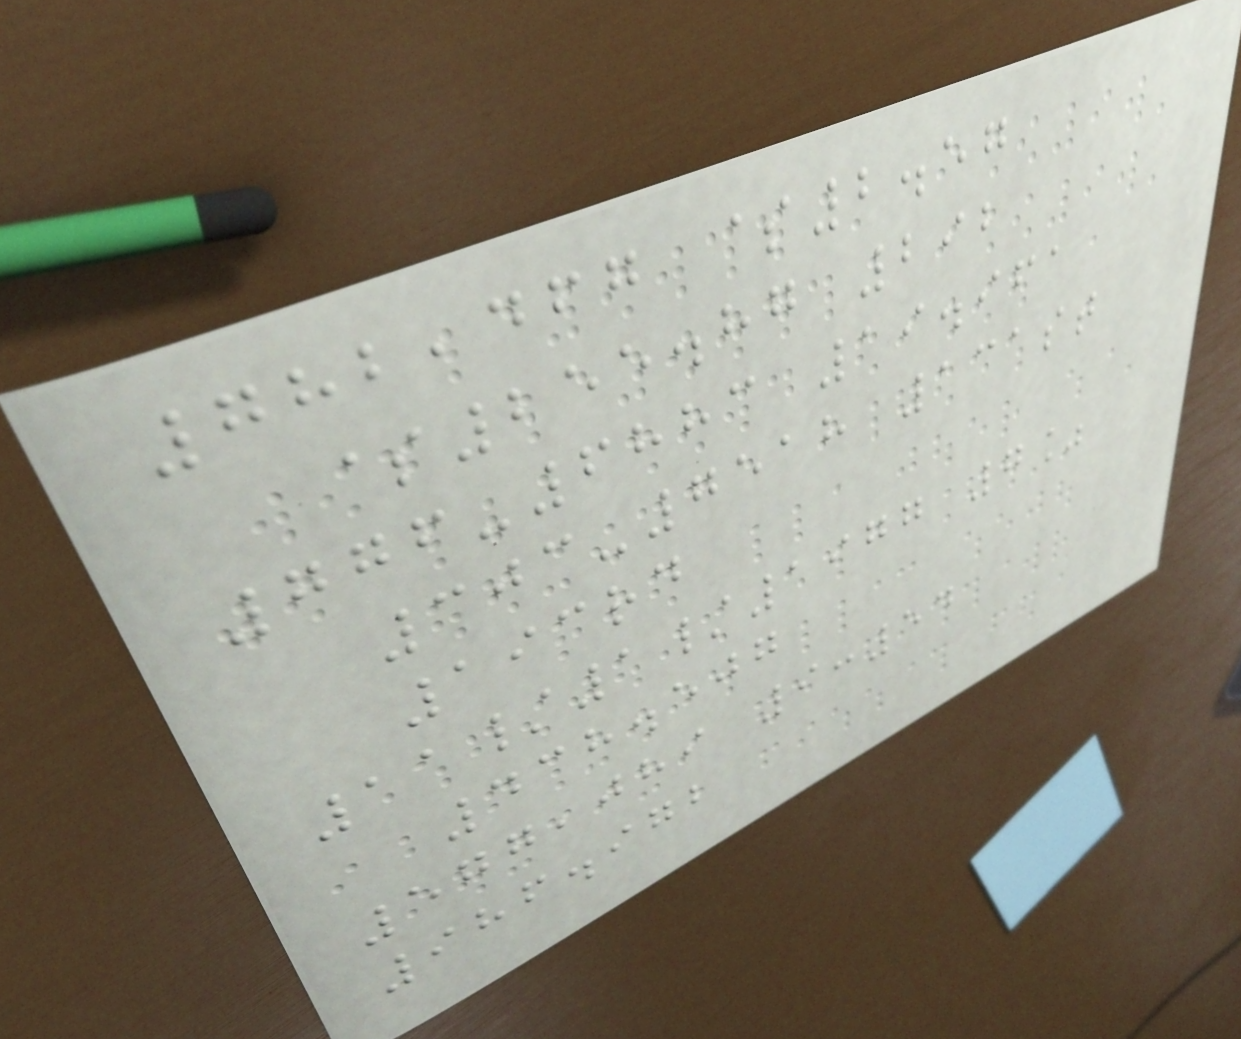782,467 $2.57
$255.87 292
776-6883 19.961
303-7518 131st
193rd
11/1/1977 7%
438.507
577,089 9:54
986.972
